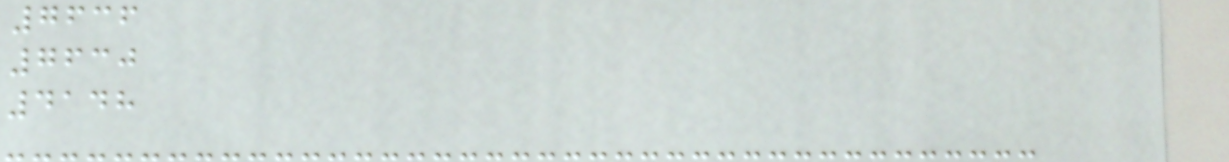7636
7630
4148
